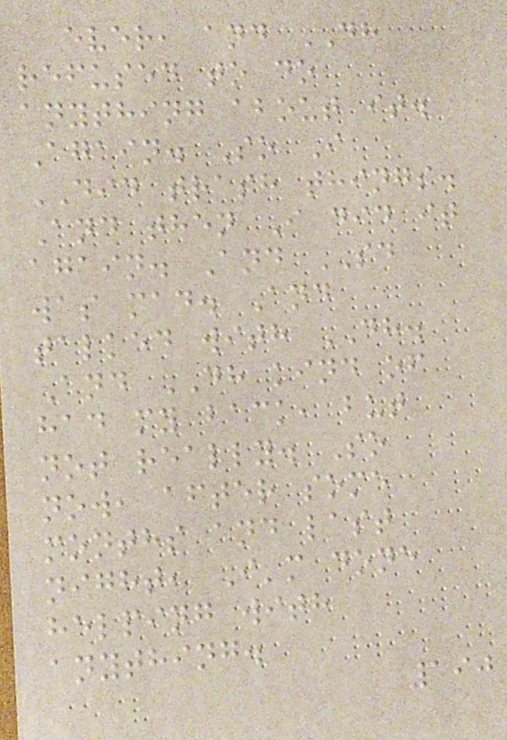ever, and DH
refused to do
anything about it.
Again. So I
DID trash things.
And then I did it
again. And SD
was mad. And
talked with DH.
And DH kind of
had my back, but
not really. So
now, after some
months and last
night, I'm done
helping with
anything.
190
